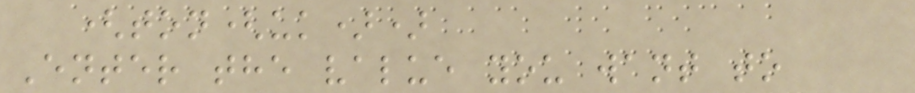(ton(uk))
Enter the value you want to
